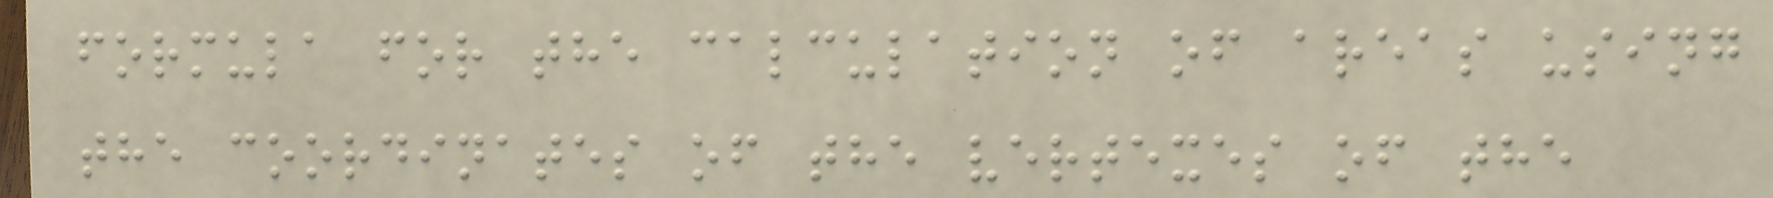formula for the calculation of areas using
the coordinates of the vertexes of the
